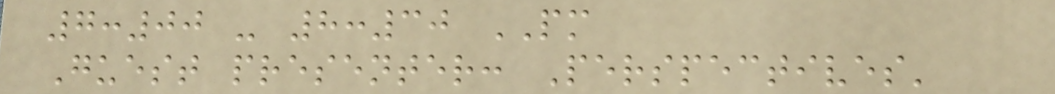7:00 - 8:30 PM
Guest presenter: Perspectives'
